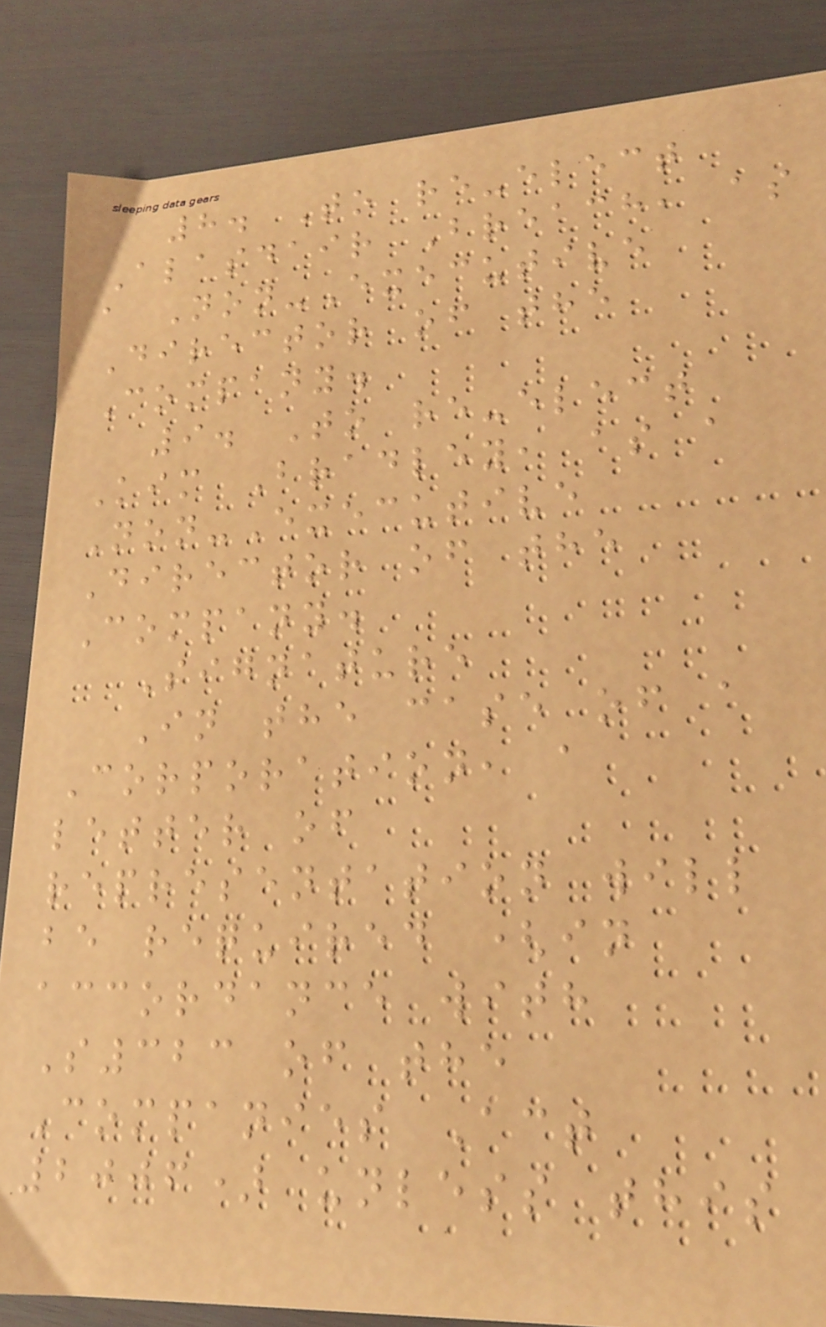8. To re-elect
Alasdair Breach, as
a Non-Executive
Director of the
Company.
9. To re-elect
Kim Bradley, as a
Non-Executive
Director of the
Company.
Signature
In the case of a
Corporation, a
letter of
representation will
be required (in
accordance with
S323 of the
Companies Act
2006) unless this
